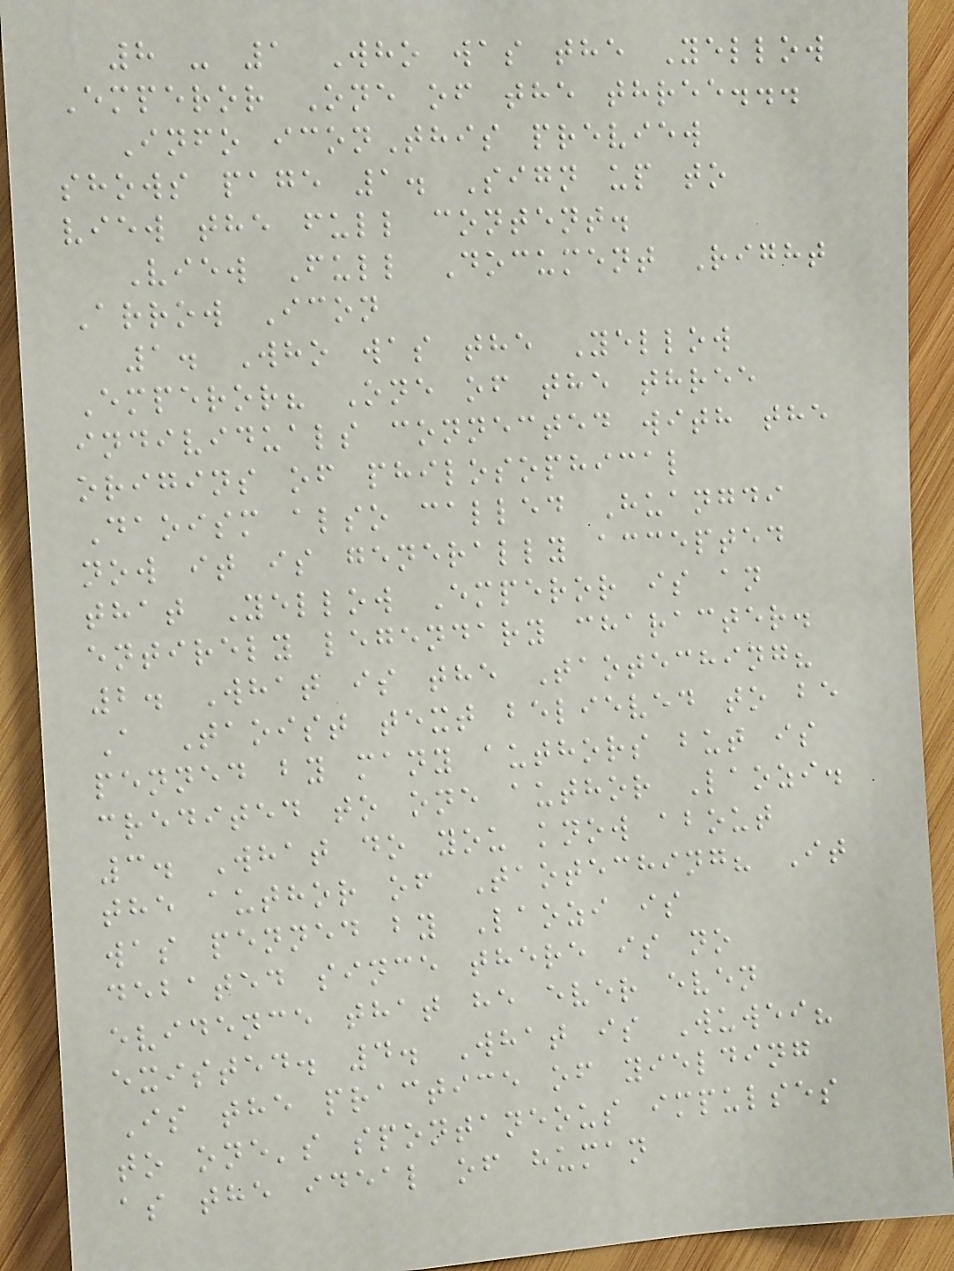8 - 1 Who was the Yellow
Emperor One of the three...
Info iconThis preview
shows page 1. Sign up to
view the full content.
View Full Document Right
Arrow Icon
1. Who was the Yellow
Emperor? One of the three
individuals connected with the
origins of philosophical
Daoism also called Huangdi
now it is generally accepted
that Yellow Emperor is an
entirely legendary character.
2. What is the Taoteching?
A Taoist text believed to be
penned by many authors but is
credited to one author Laozi.
3. What do you know about
the author of Taoteching? It
was penned by Laozi is
debated since there is no
evidence that he ever even
existed. 4. What is Wuwei?
Is the practice of yielding
to one's spontaneous impulses
as the ideal of human
